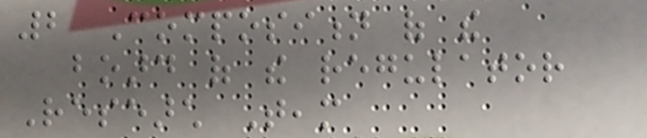2 Composition of the
board of the regulator
Research Team
